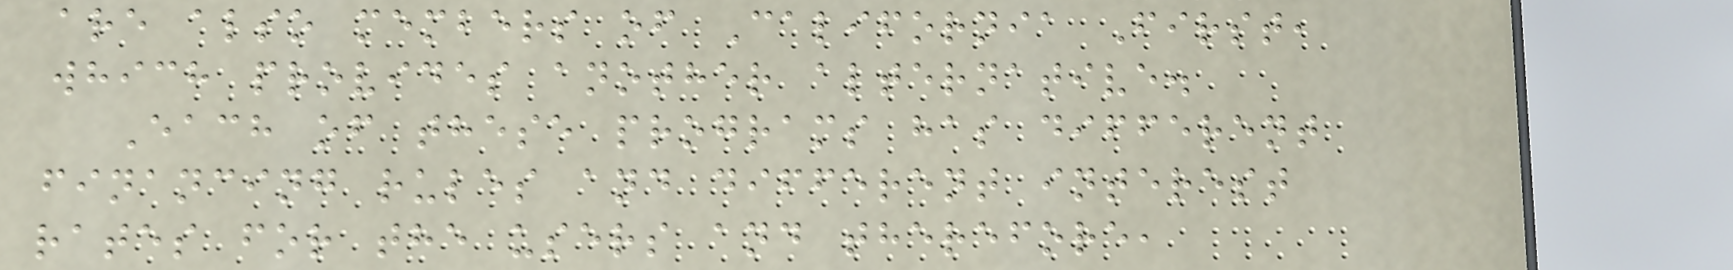are also members of California First,
which provides another alternative.
Each of these programs has different
financing rules and different interest
rates for the users and therefore,
